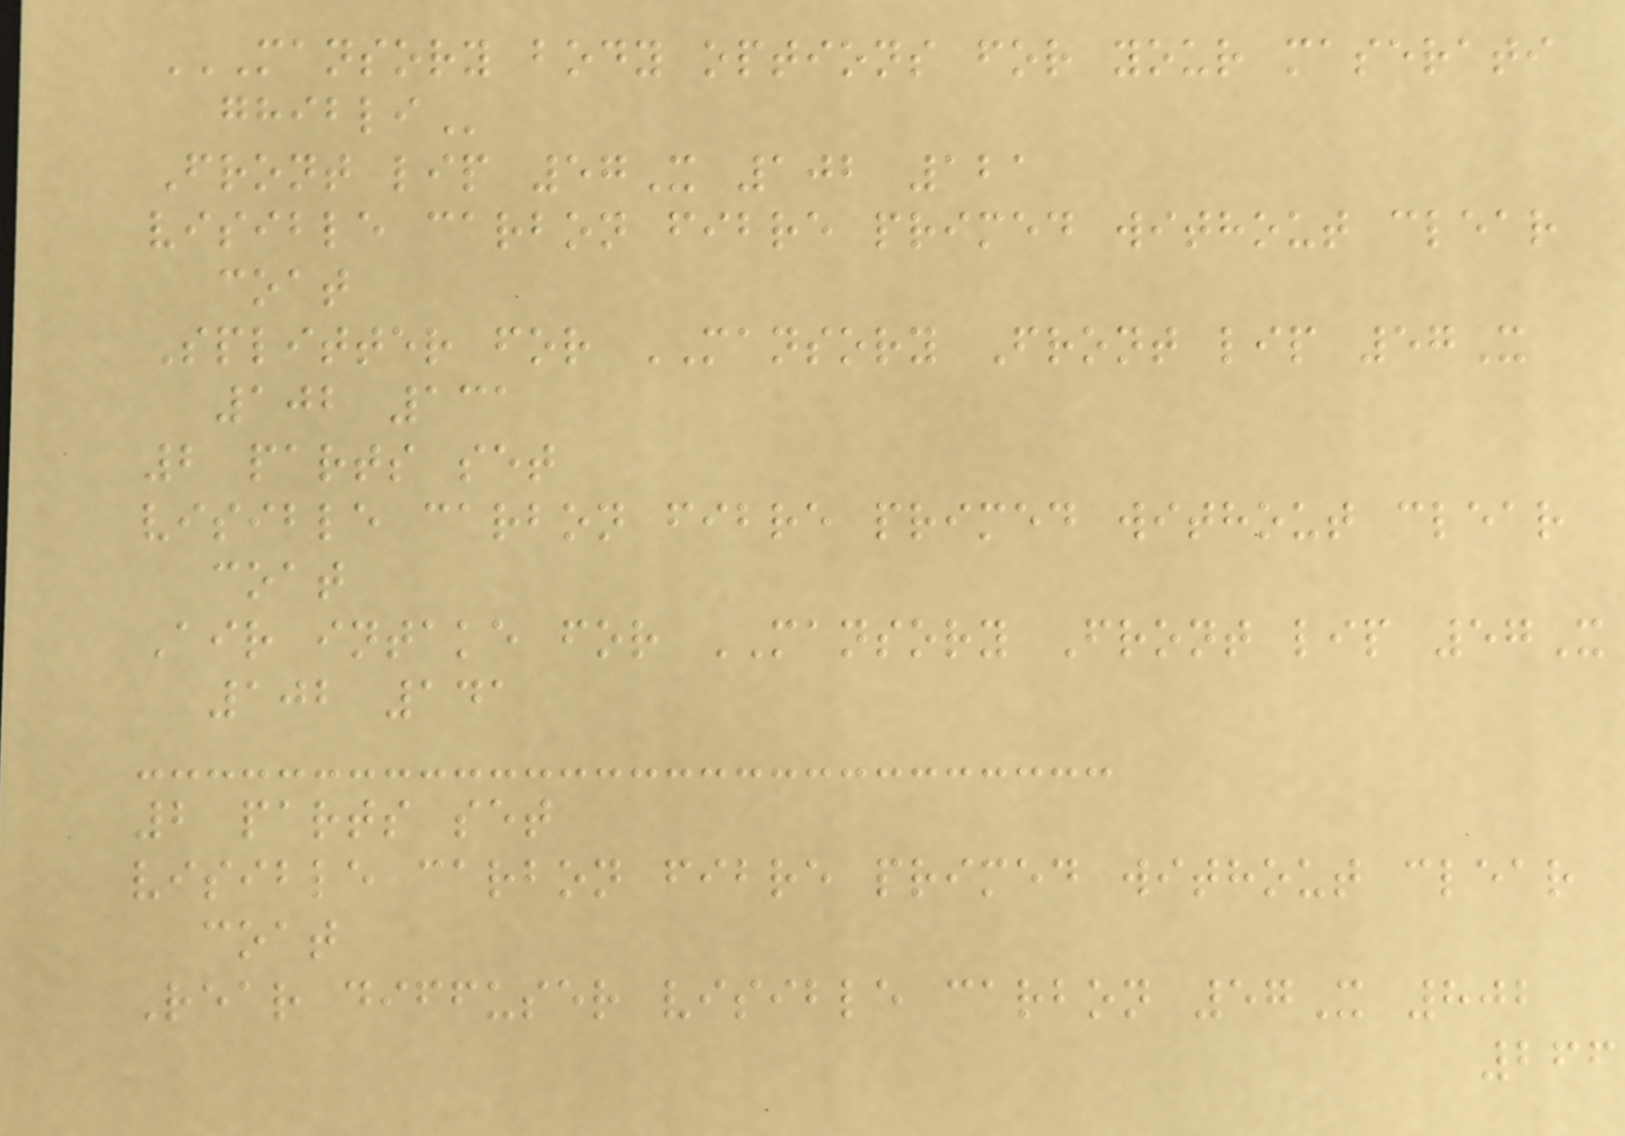MANSORY BODY OPTIONS FOR YOUR MASERATI
GHIBLI
Front lip 57X 102 121
visible carbon fibre primed without clear
coat
Splitter for MANSORY Front lip 57X
102 131
2 parts set
visible carbon fibre primed without clear
coat
Air intake for MANSORY Front lip 57X
102 141
2 parts set
visible carbon fibre primed without clear
coat
Rear diffuser visible carbon 57X 802
266
